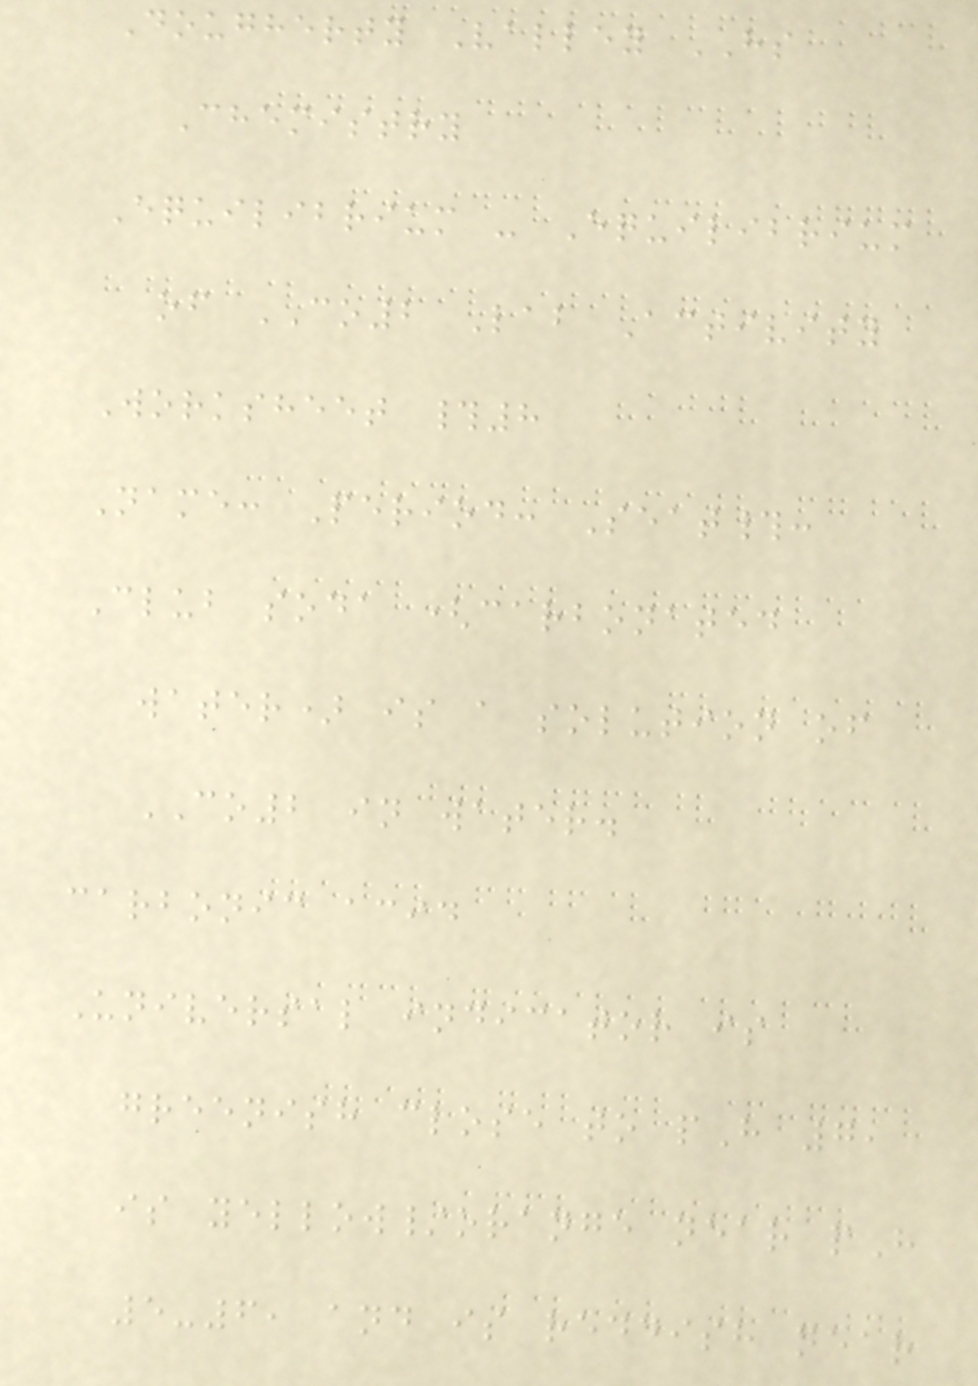Dougherty Valley HS
Chemistry
Equilibrium - Equilibrium
of CO2 Lab Activity
Worksheet #8
Name: Period: Seat#:
Club soda (carbonated
water) is a solution of
CO2 in water.
carbonic acid
Universal indicator is
greenish close to pH 7,
is yellow/orange near pH
5-6, and is reddish near
